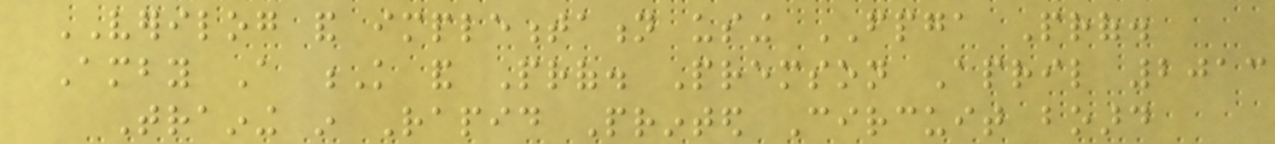VERILOG and implementation using FPGA Prof.
Amby A K and Prof. Premson April 2013
Training in Rapid Printed Circuit board
